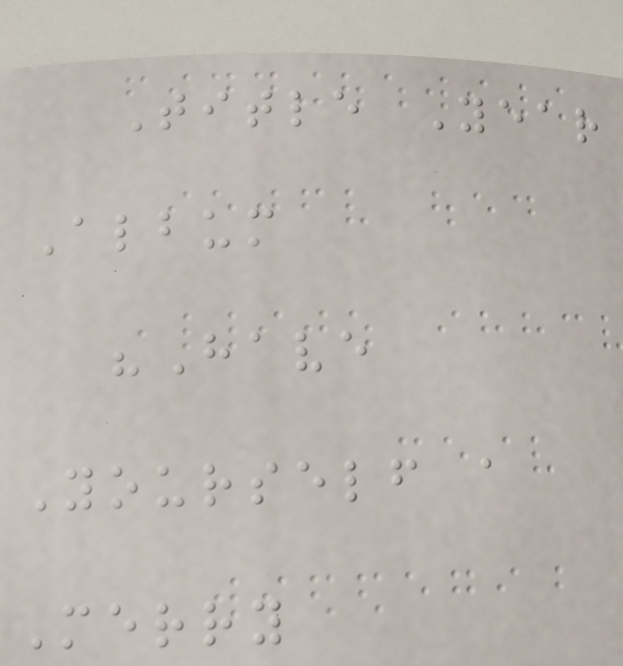Title Year
Album
"Have
Yourself a
Merry
